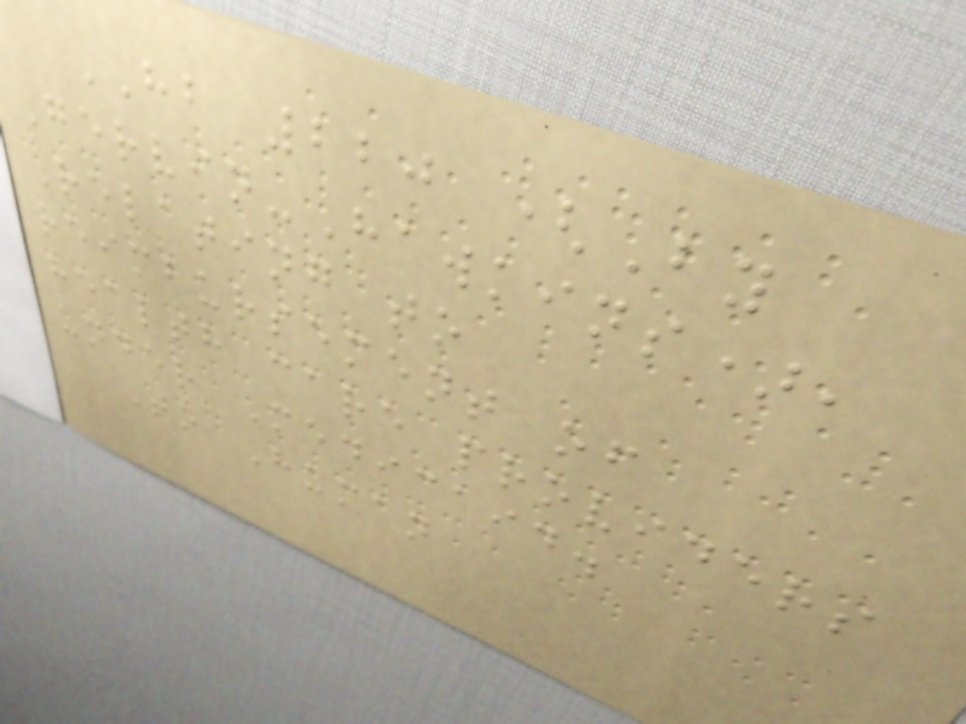HB 220 (By
Gervin-Hawkins),
Relating to
reimbursement of
health care providers
under Medicaid.
To Human
